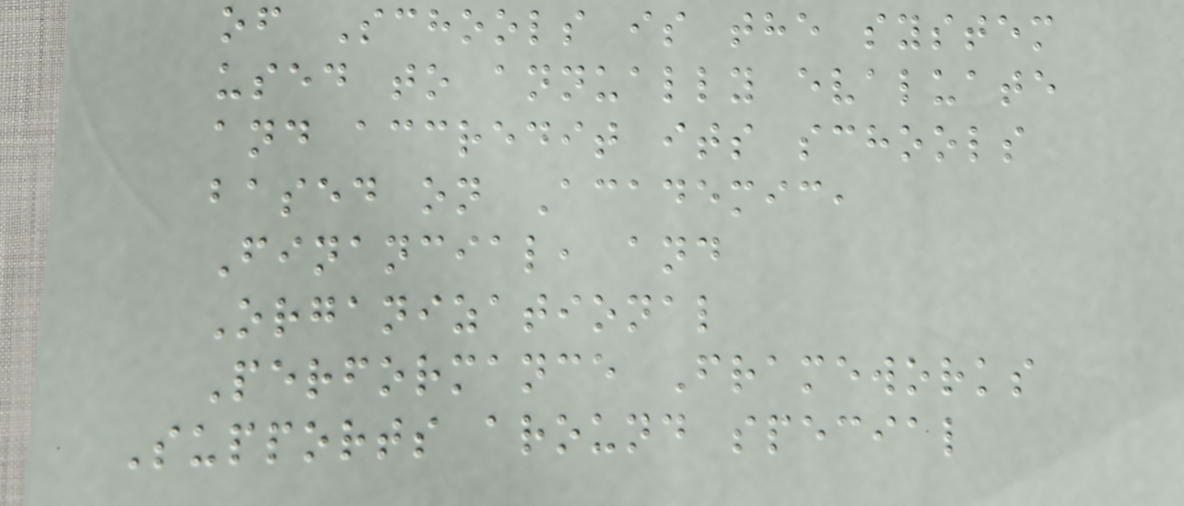of Schools is the system
used to annually evaluate
and accredit its schools
based on Academic,
Financial, and
Organizational
Performance Frameworks
Supports around special
